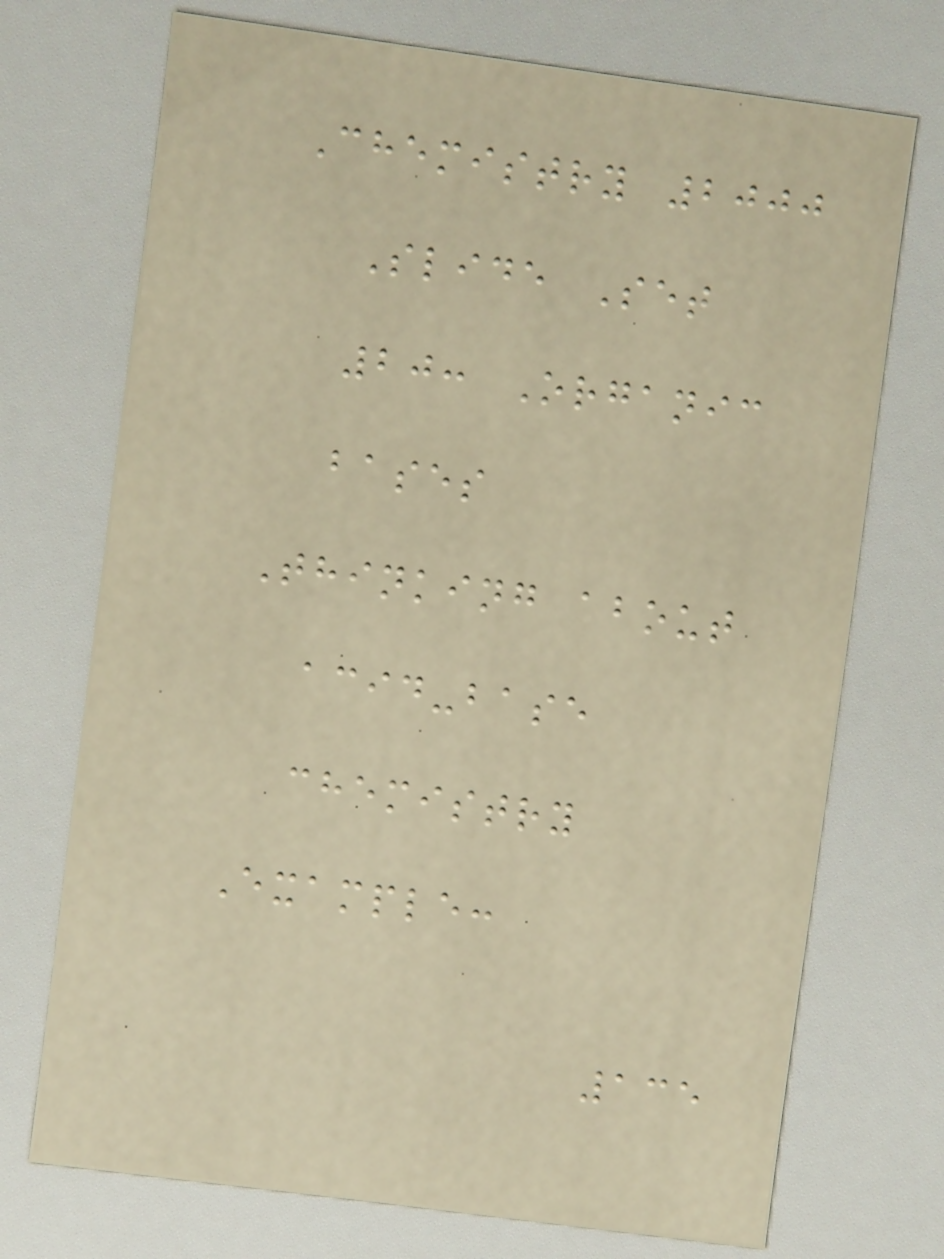Chemistry 2000
Slide Set
20: Organic
bases
Thinking about
acid-base
chemistry
Example:
135
